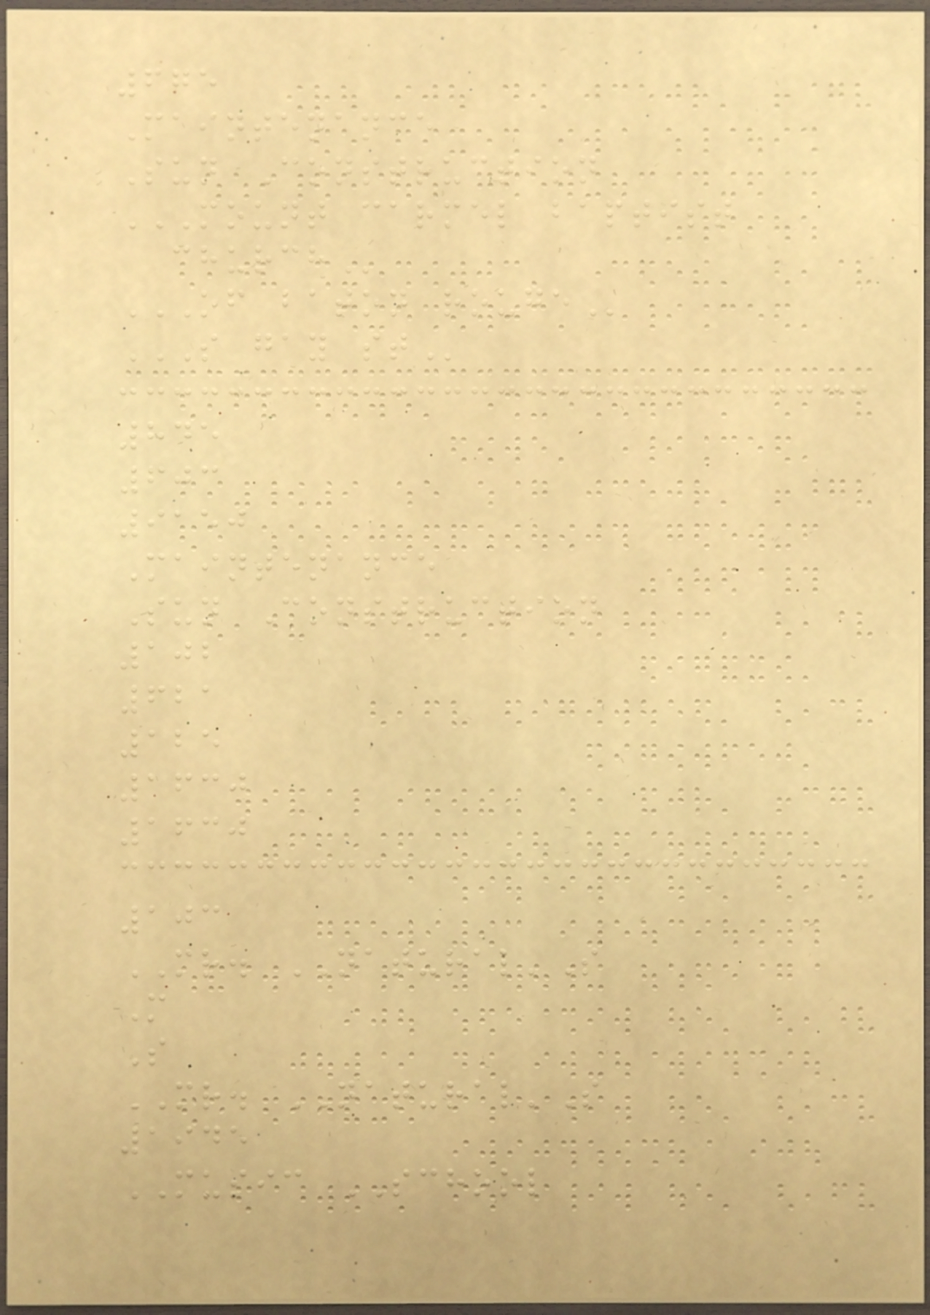675
Maintenance
Sun Construction
MOUNT CARMEL BAPTIST
CHURCH
OF BATON ROUGE
S GAY ST
845
603
9150
Maintenance
Sun Construction
102
621
125
1630
1630
103
MR. NATURAL'S
M
S
MR. NATURAL'S
1945
MUSIC SCHOOL
